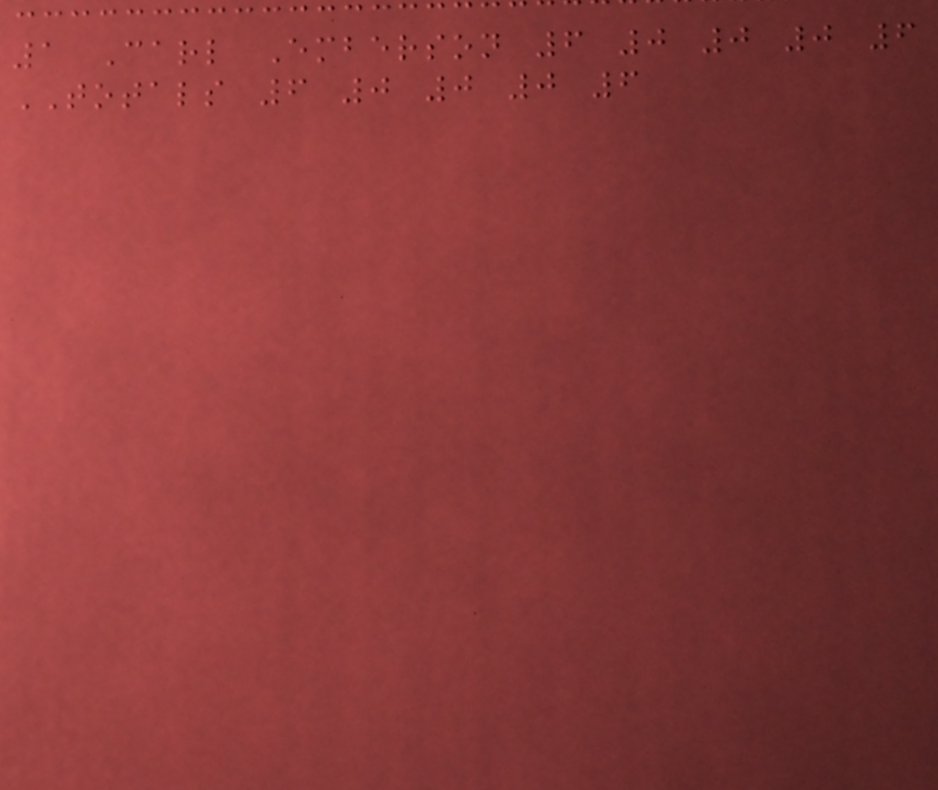1 Carl Emberson 6 0 0 0 6
TOTALS 6 0 0 0 6
